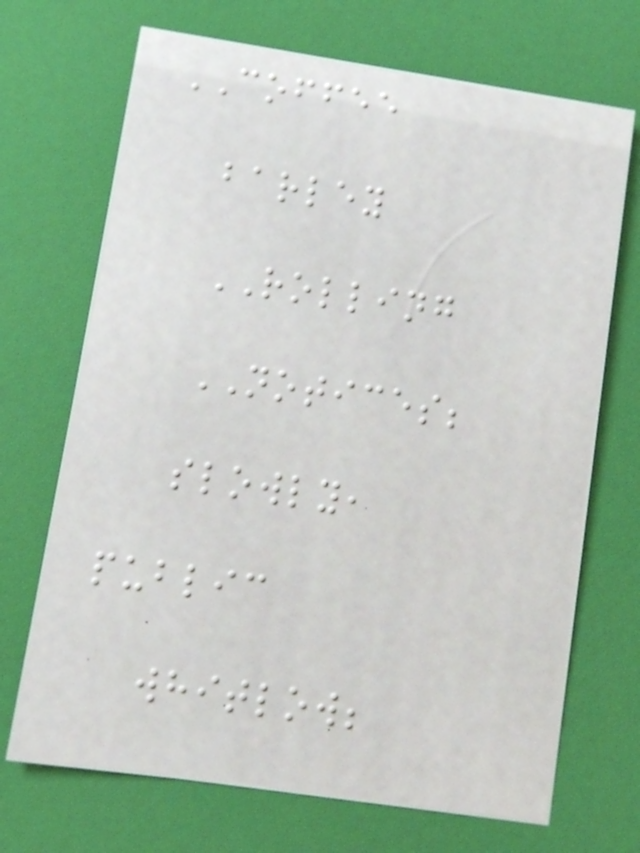COFFEE
barley
ROLLING
NOTICES;
slowly,
public
whitlow;
